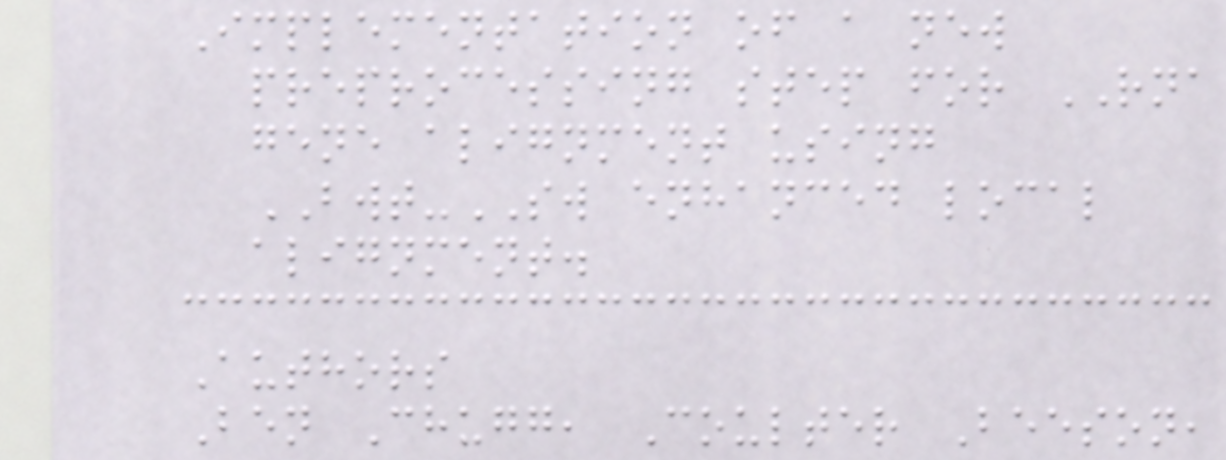Implementation of a new
preprocessing step for RNA
gene alignment using
BWT-SW enhanced local
alignment.
Authors
Ben Chugg, Coulter Beeson,
